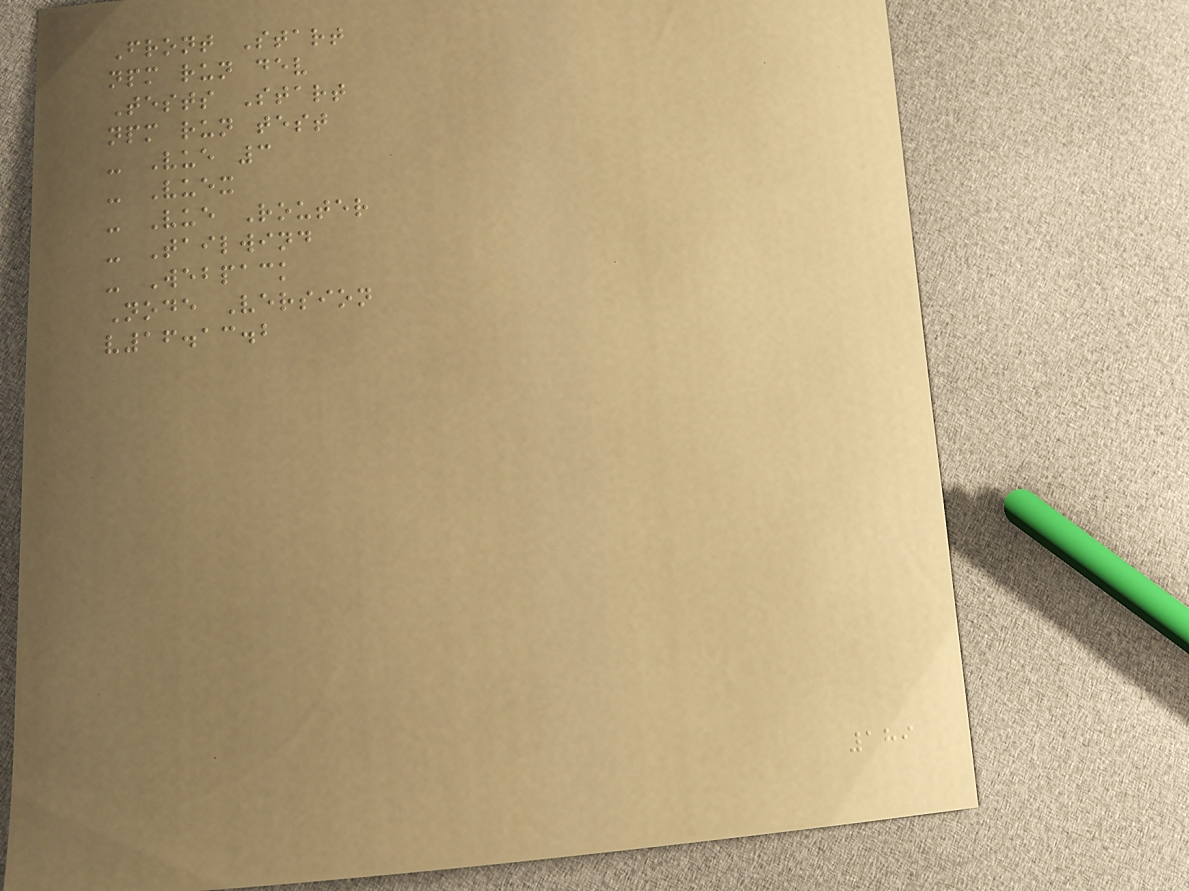Front Start
npm run dev
Tests Start
npm run test
- Vue 3
- Vuex
- Vue Router
- Tailwind
- Webpack
Node Version
v16.13.2
189
